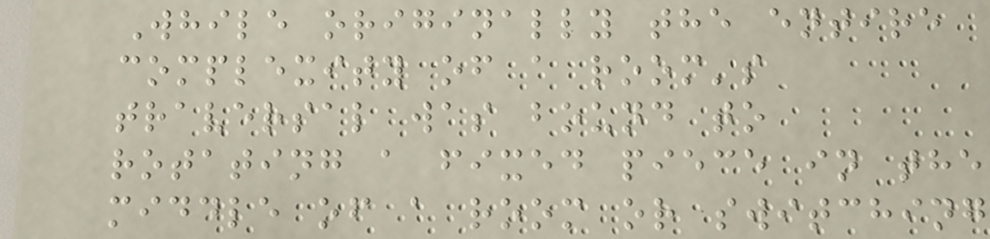While originally the entire
complexity of a room's
traversal was bound to
rotating a fixed piece in the
middle of a room or switching
